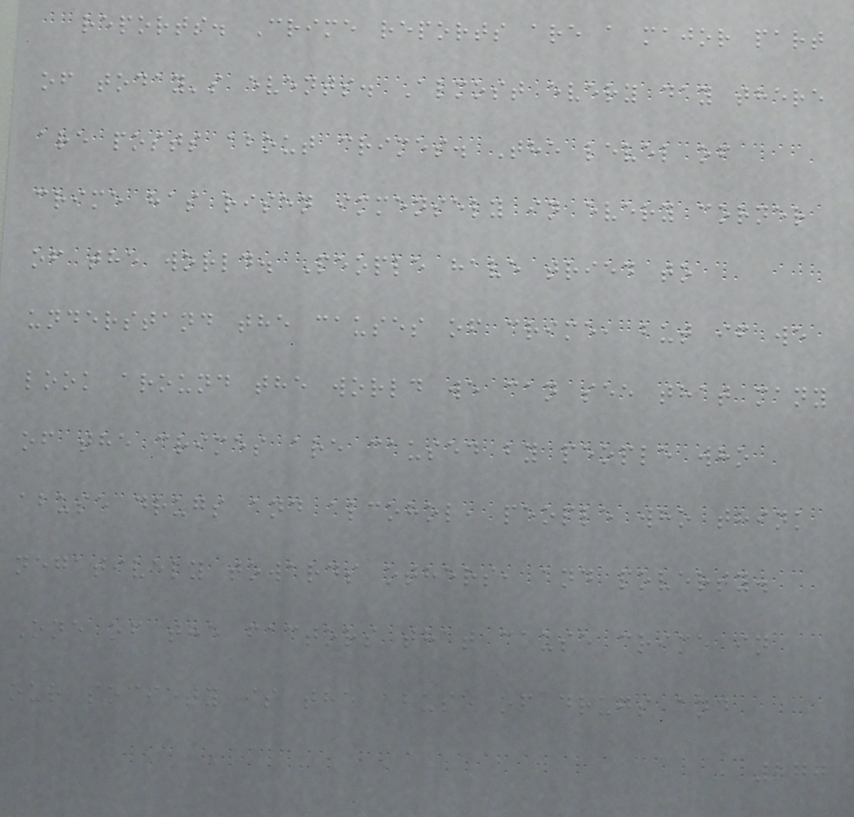reports. Crime reports are a major part
of today's events. Almost every day there
are posts about crimes. The level of
crime has risen immensely in every corner
of the world. People have tried to
understand the causes of crime, but if we
look around the world we can see that many
of the crimes are caused by people who
abuse drugs and alcohol, people who think
negatively towards others, and poverty.
One of the factors that cause crime in
our society is the abuse of drugs and
277
